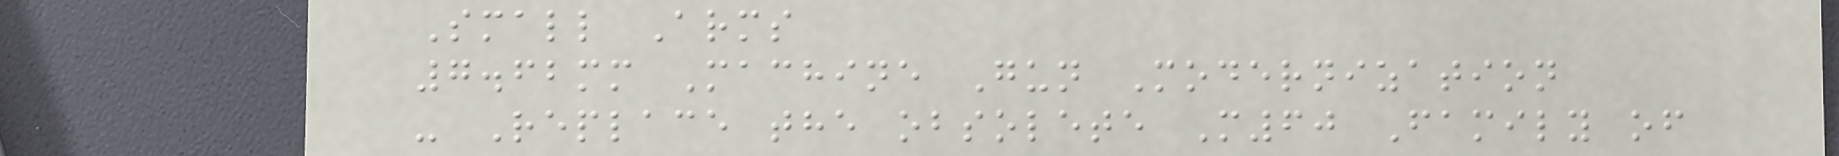Small Arms
7.62mm Machine Gun Modernization
- Replace the obsolete M60 Family of
